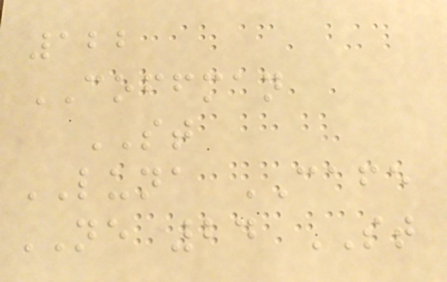122
COFFMAN
ST
LUNA CAFE
NE 24 ST
